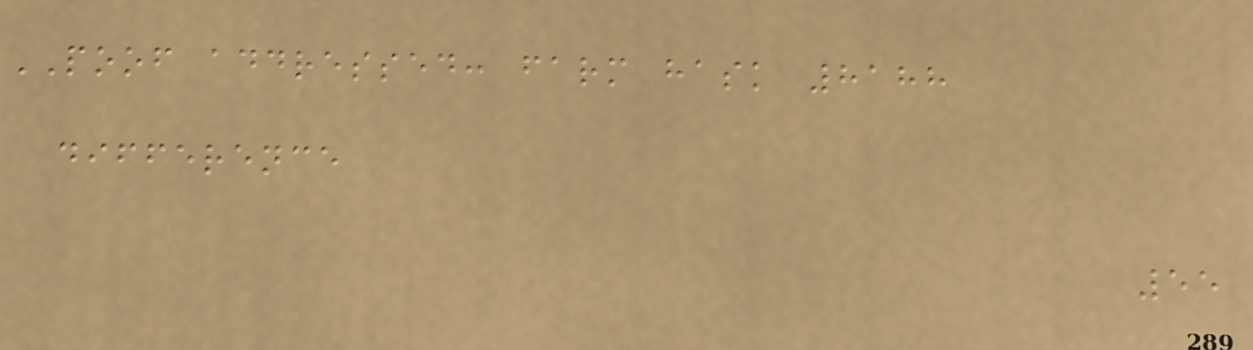POOF addressed: farm hask 8188
difference
55
